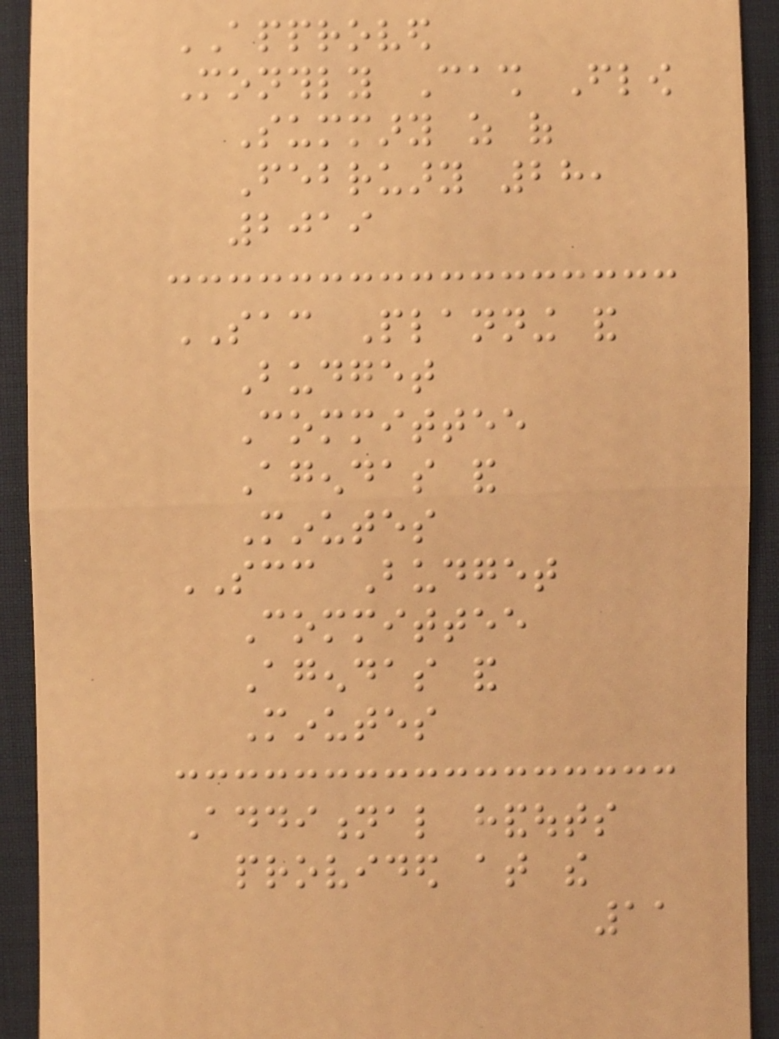APPROVED
Monthly Cash Flow
Summary as of
February 28,
2019
SAC Planning and
Budget
Committee
Agendas and
Minutes
SCC Budget
Committee
Agendas and
Minutes
Additional handouts
provided at the
11
